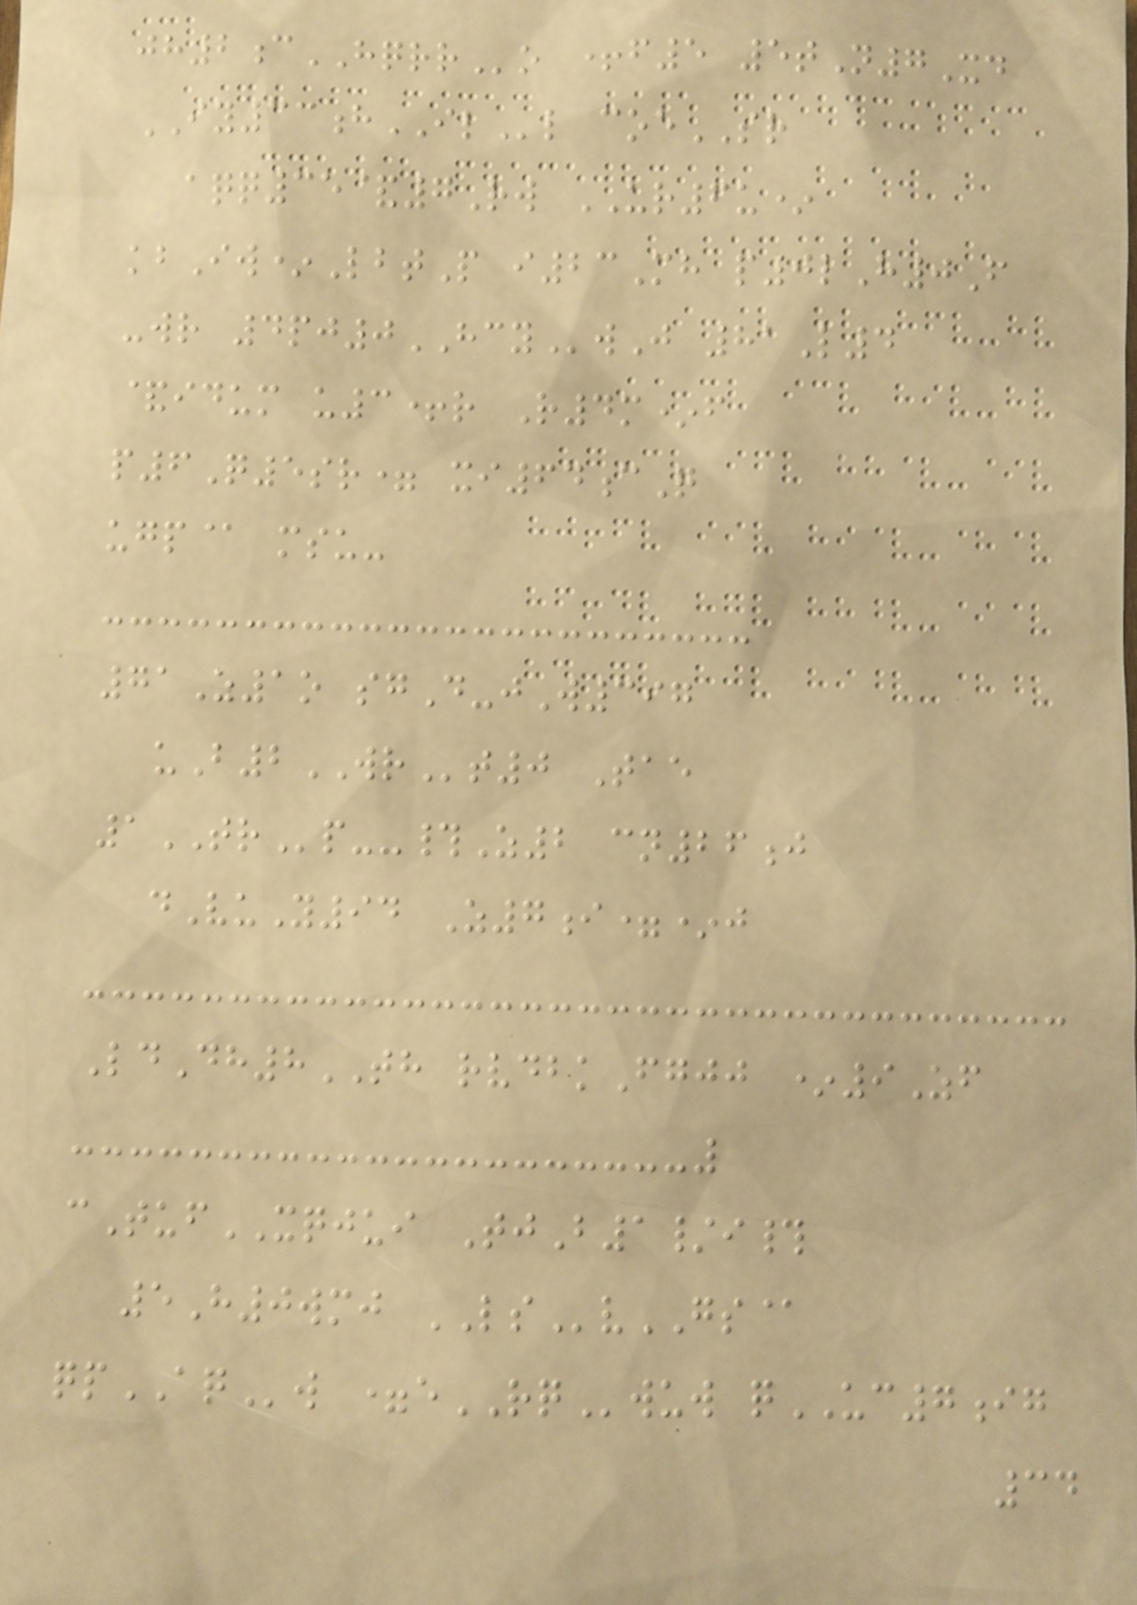jh2cHQRRo +f5 5tN7Xd
IY33hILl coeSR
aqq35&7Rw UR6u*
kbIw*LbtP i23Mh p0lH0F
-wr 4pj0HCYwJ 81L4
&idum u3+r R4m*f
p6Q5sr= xi64cQ
ugp@ msu-
71Z1o sgD-jW397
uB2WRt0 Tae
1TRp--#Z2 cn26j
dVuY94 Z7i=*j
LdDh8TH rvdbkFgjj *9Zf
cTufXQJUI TjB1/i#
5H0wmj LSvGS@
qpAQw =eRQwuw qUC7ig
34
